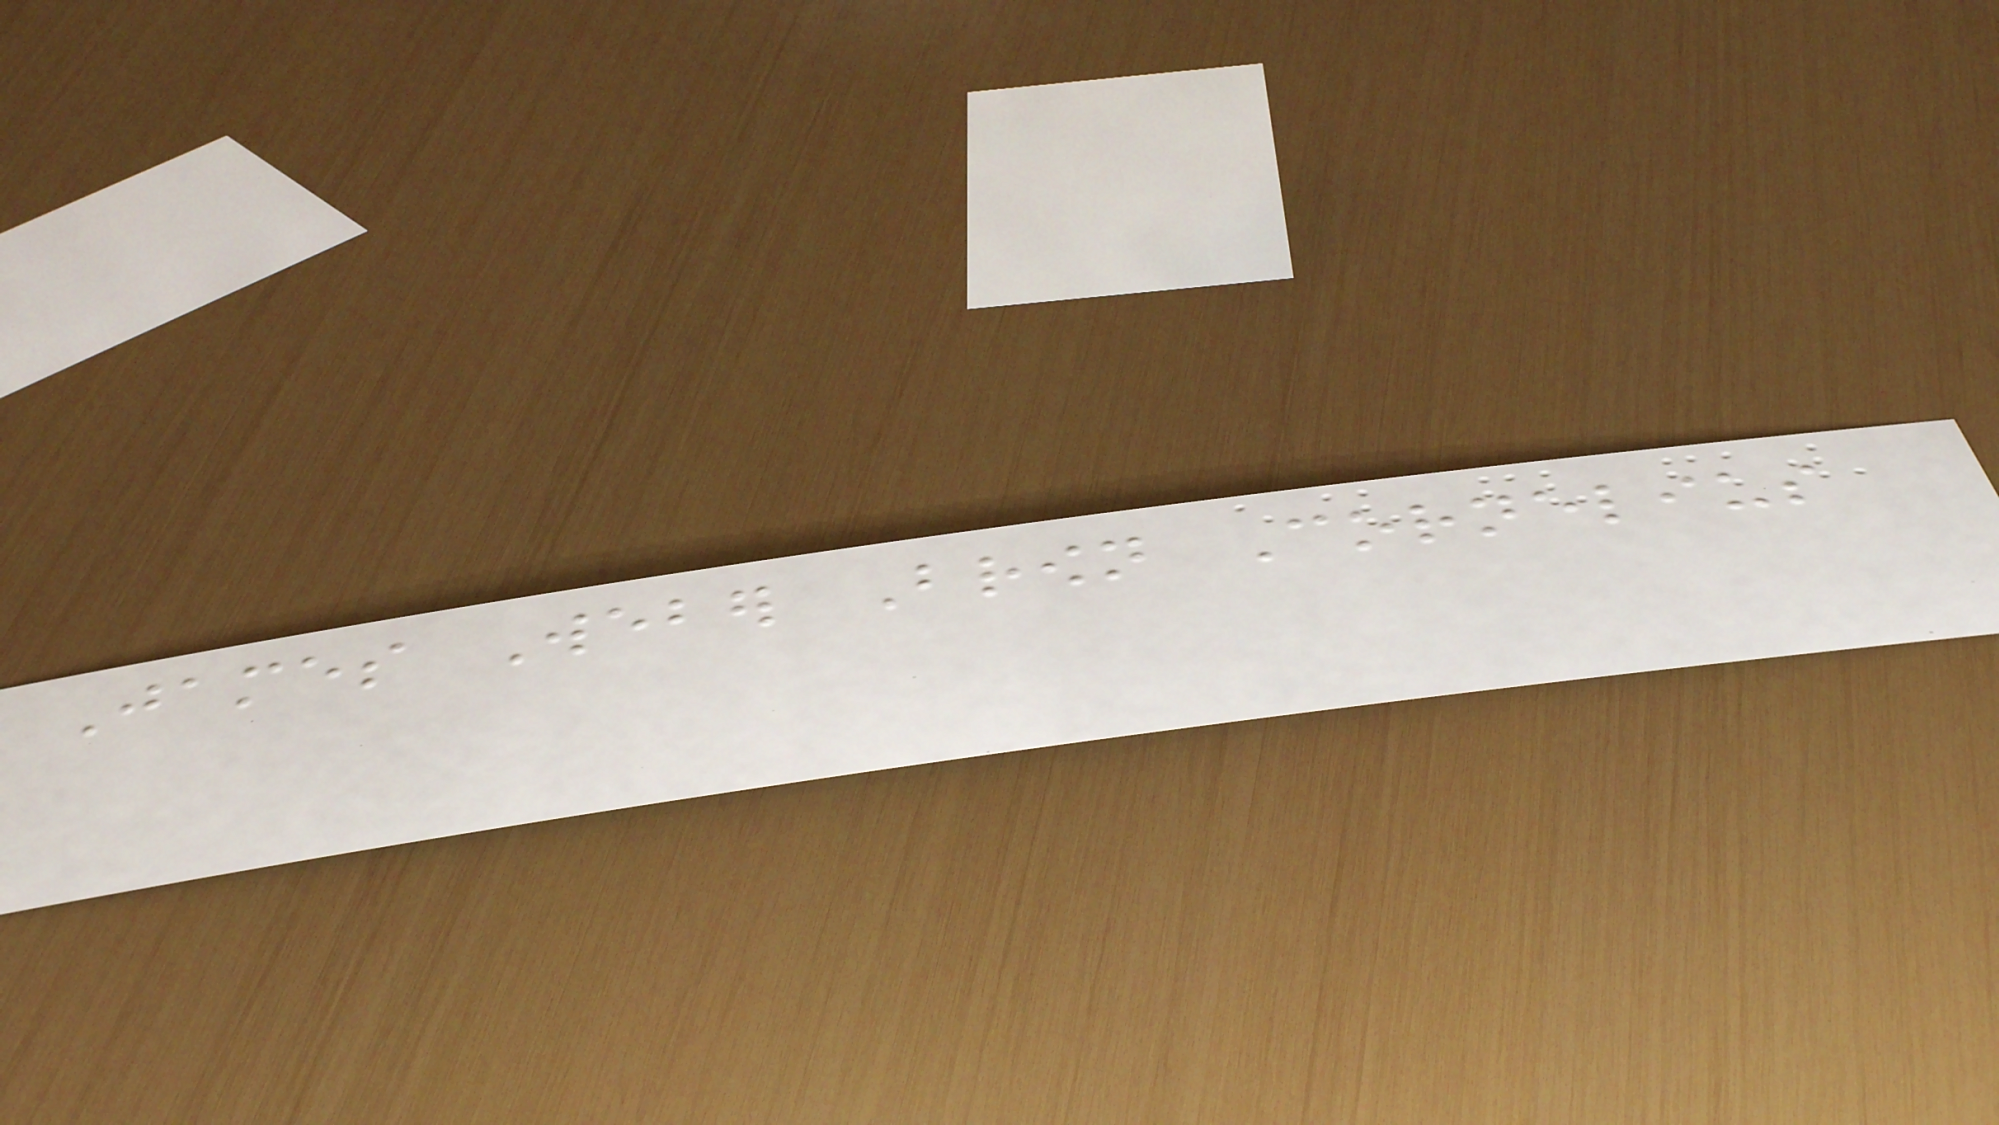James Weber Brown Cornelius
